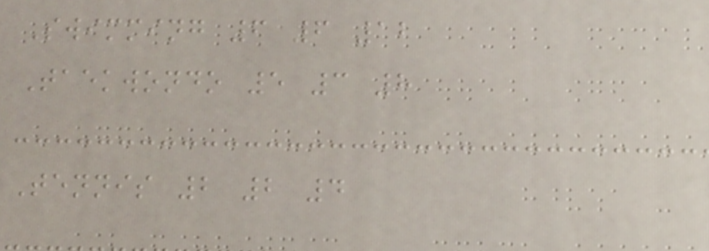Swimming 6 6 12
Taekwondo 5 3 8
Tennis 2 2 4
